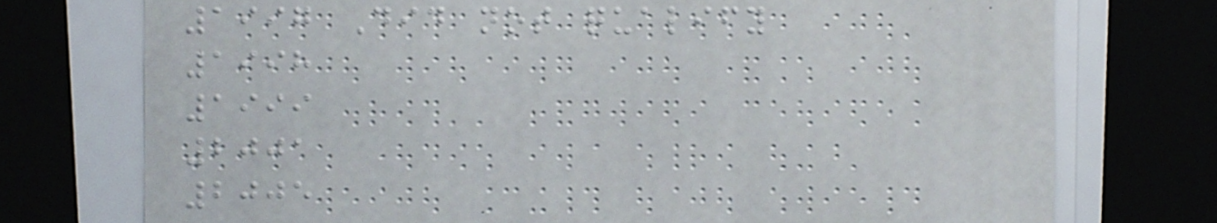1997 Did not qualify
1998
1999
2001
2005
